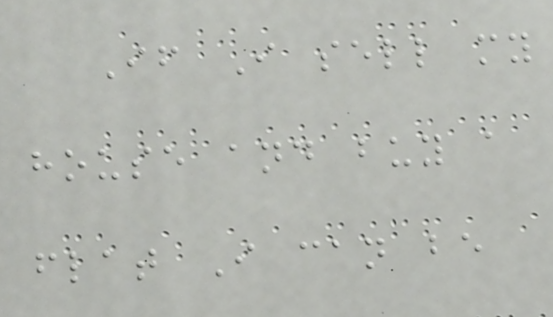If I sell my
house and buy a
flat I can be
